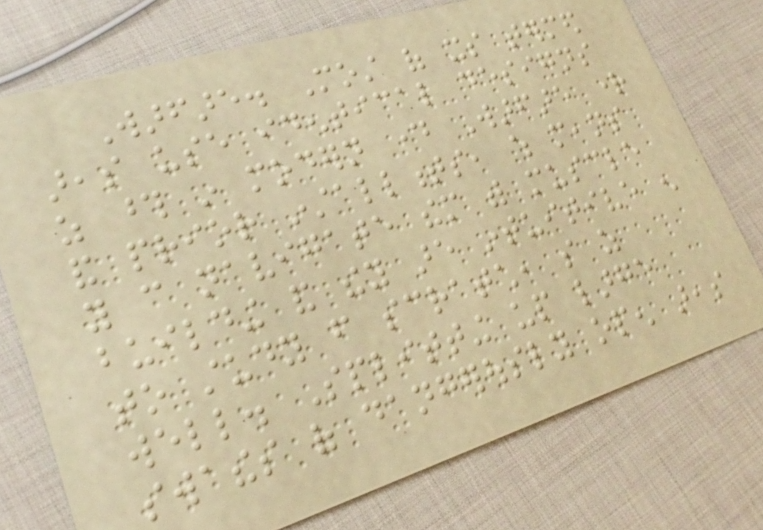Warfare. Most of its termed
areas use identical designs
as those in modern day Warfare right
and prior installments, which means
you can navigate them with muscle
building and they are intuitive enough
to study from scratch, so as
well. Splitting up large
swathes of dangerously open areas
